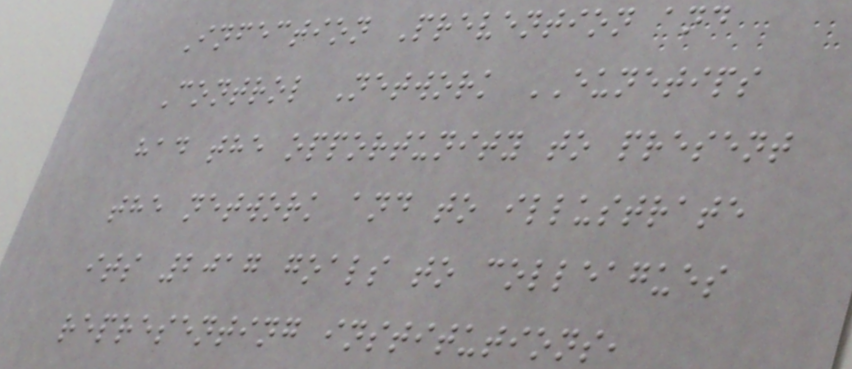Infection Prevention and
Control Network EUNETIPS
had the opportunity to present
the network and to illustrate
its 2017 goals to colleagues
representing institutions,
